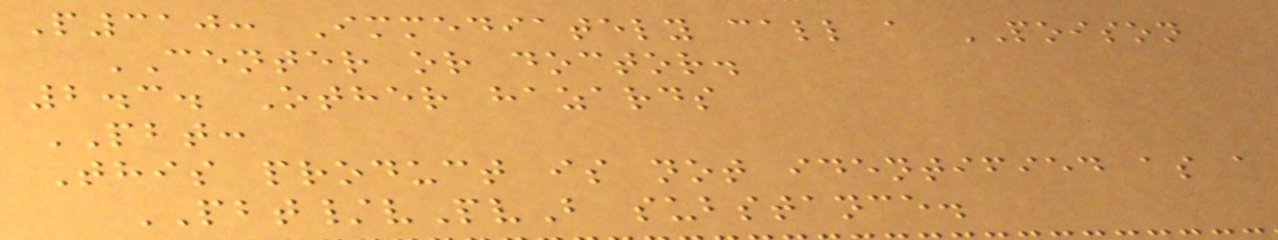P310: Immediately call a POISON
CENTER or doctor.
2.3. Other hazards
PBT:
This product is not identified as a
PBT/vPvB substance.
